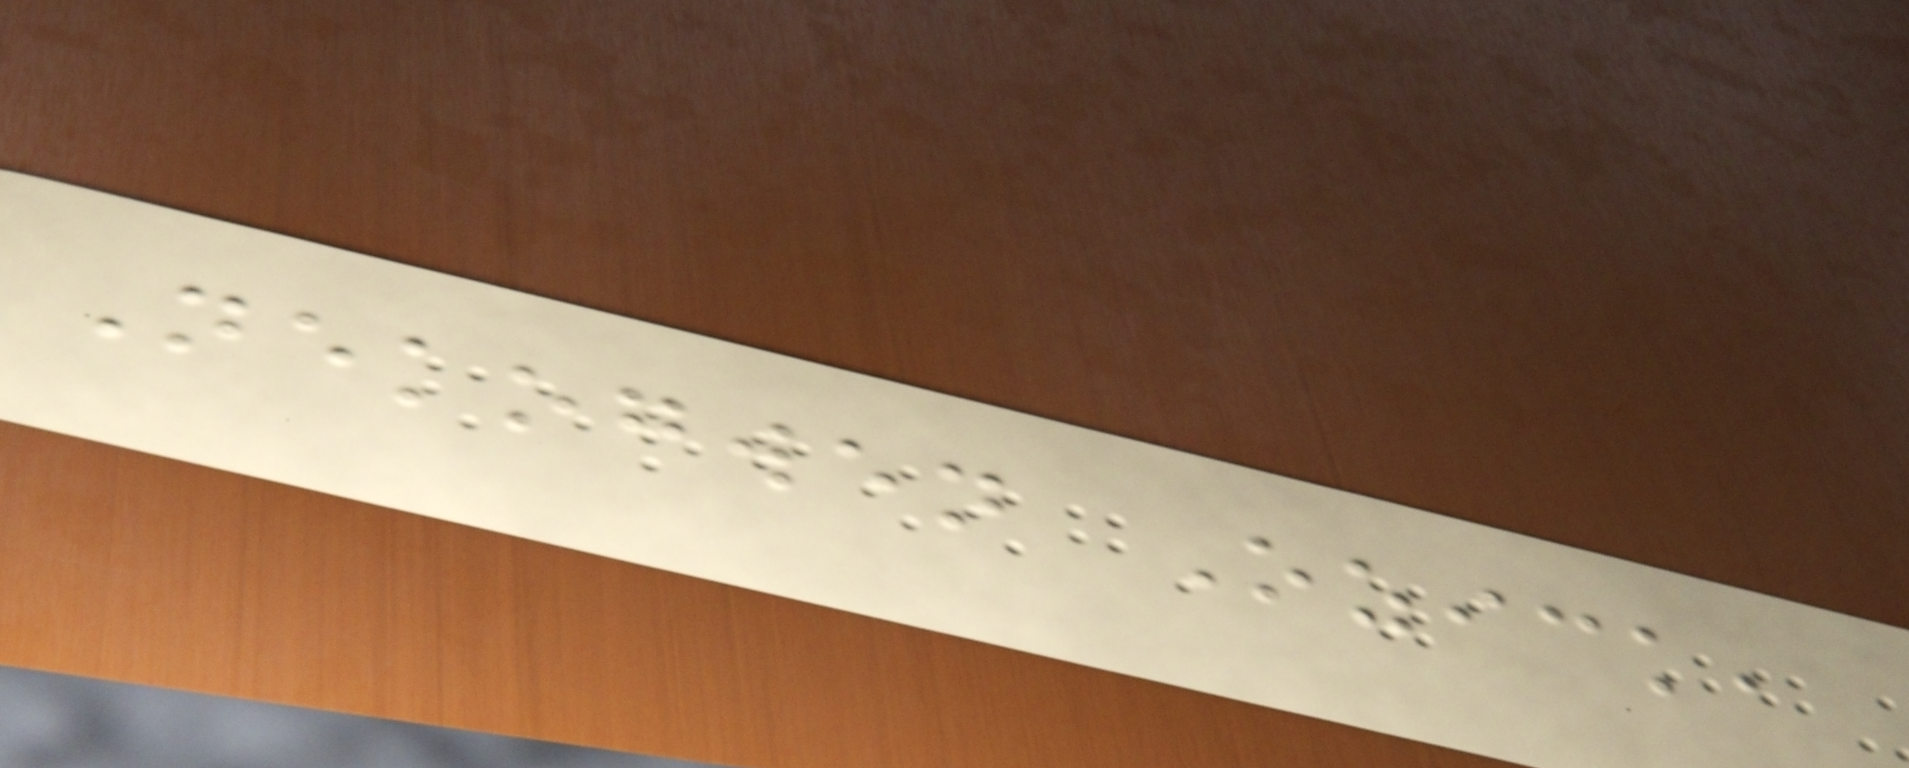Nekogwen Ozick,
